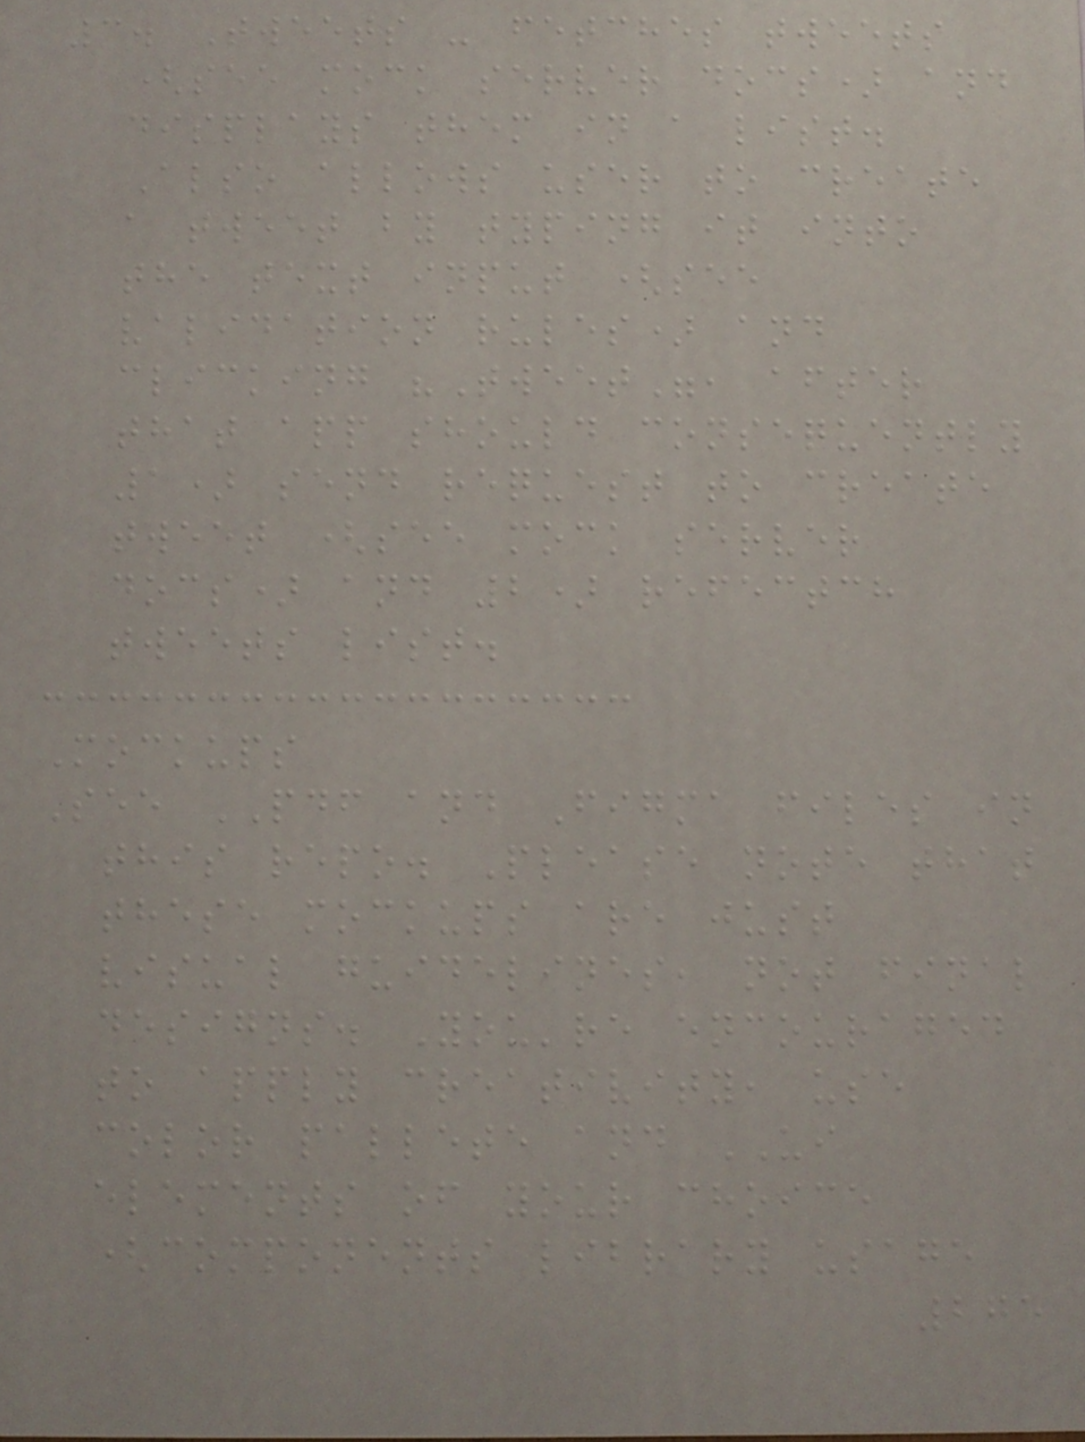3. Tweets - fetches tweets
(see mock server docs) and
displays them in a list.
Also allows user to create
a tweet by typing it into
the text input (see
validation rules) and
clicking "Tweet", after
that app should consequently
1) send request to create
tweet (see mock server
docs) and 2) refectch
tweets list.
Mockups
See PDF and Figma files in
this repo. Please note that
these mockups are just
visual guidelines, not final
designs. You're encouraged
to apply creativity, use
color pallete and UI
elements of your choice
(components library usage
275
